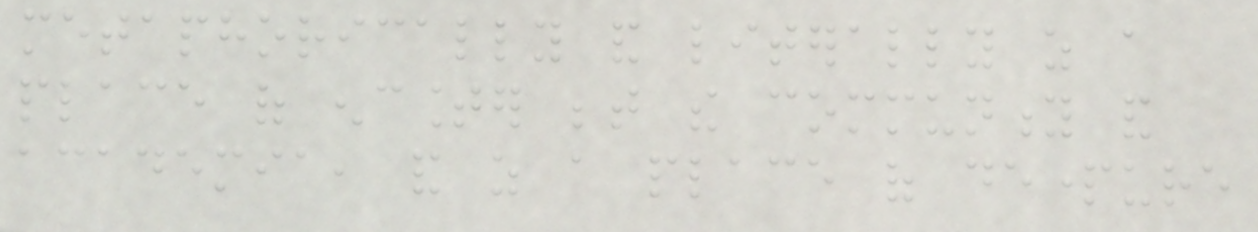metaphorically and literally as a
place of encounter between the community and
academia, and as a place of departure
